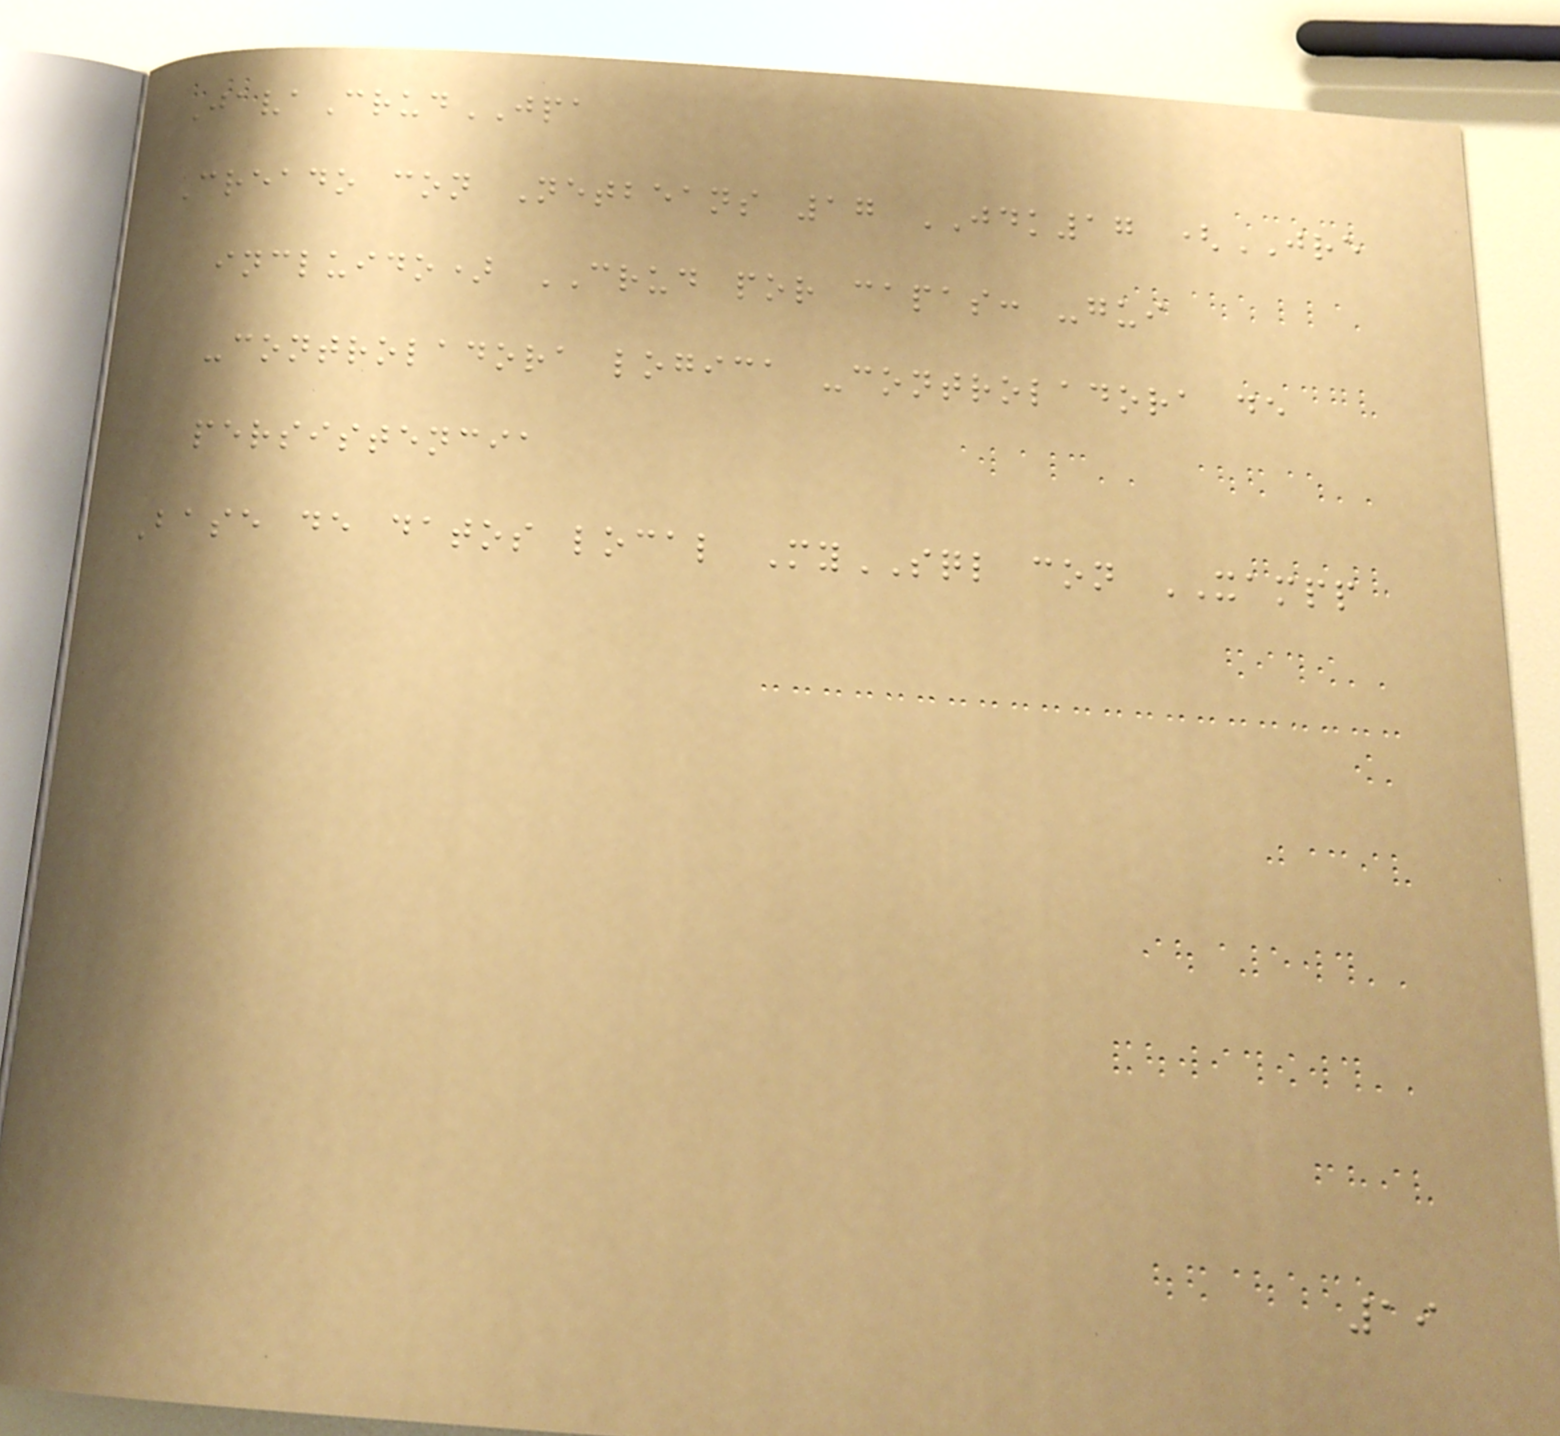JavaCrudJPA
Creado con Netbeans 17 JDK17 (JRE
incluido) CRUD por capas: -gui
-controladora logica -controladora de
persistencia
Base de datos local MySQL con XAMPP
19
